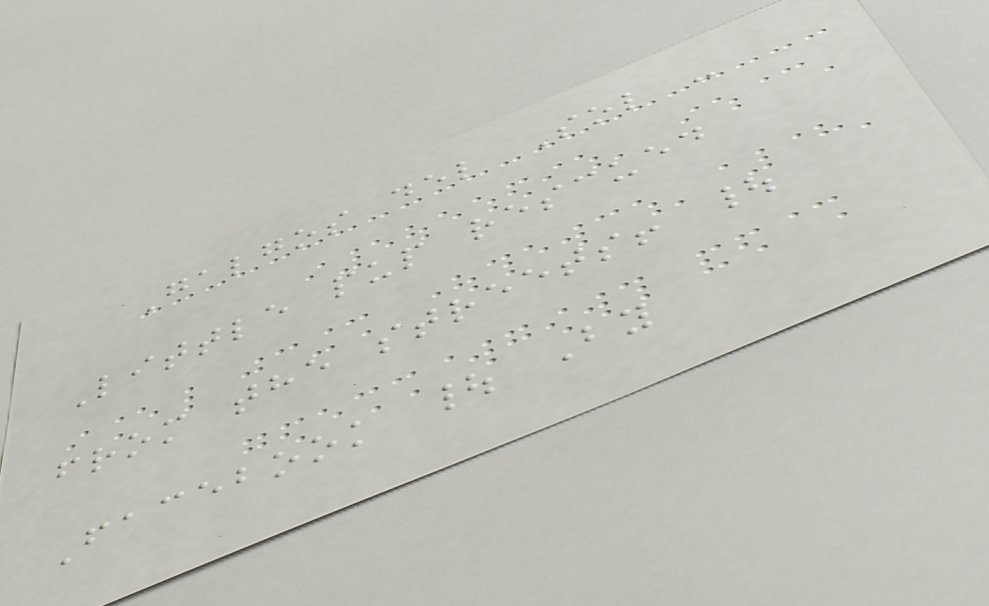Galgos del Sol -
Little pup rescued
from the streets! |
Facebook | By
